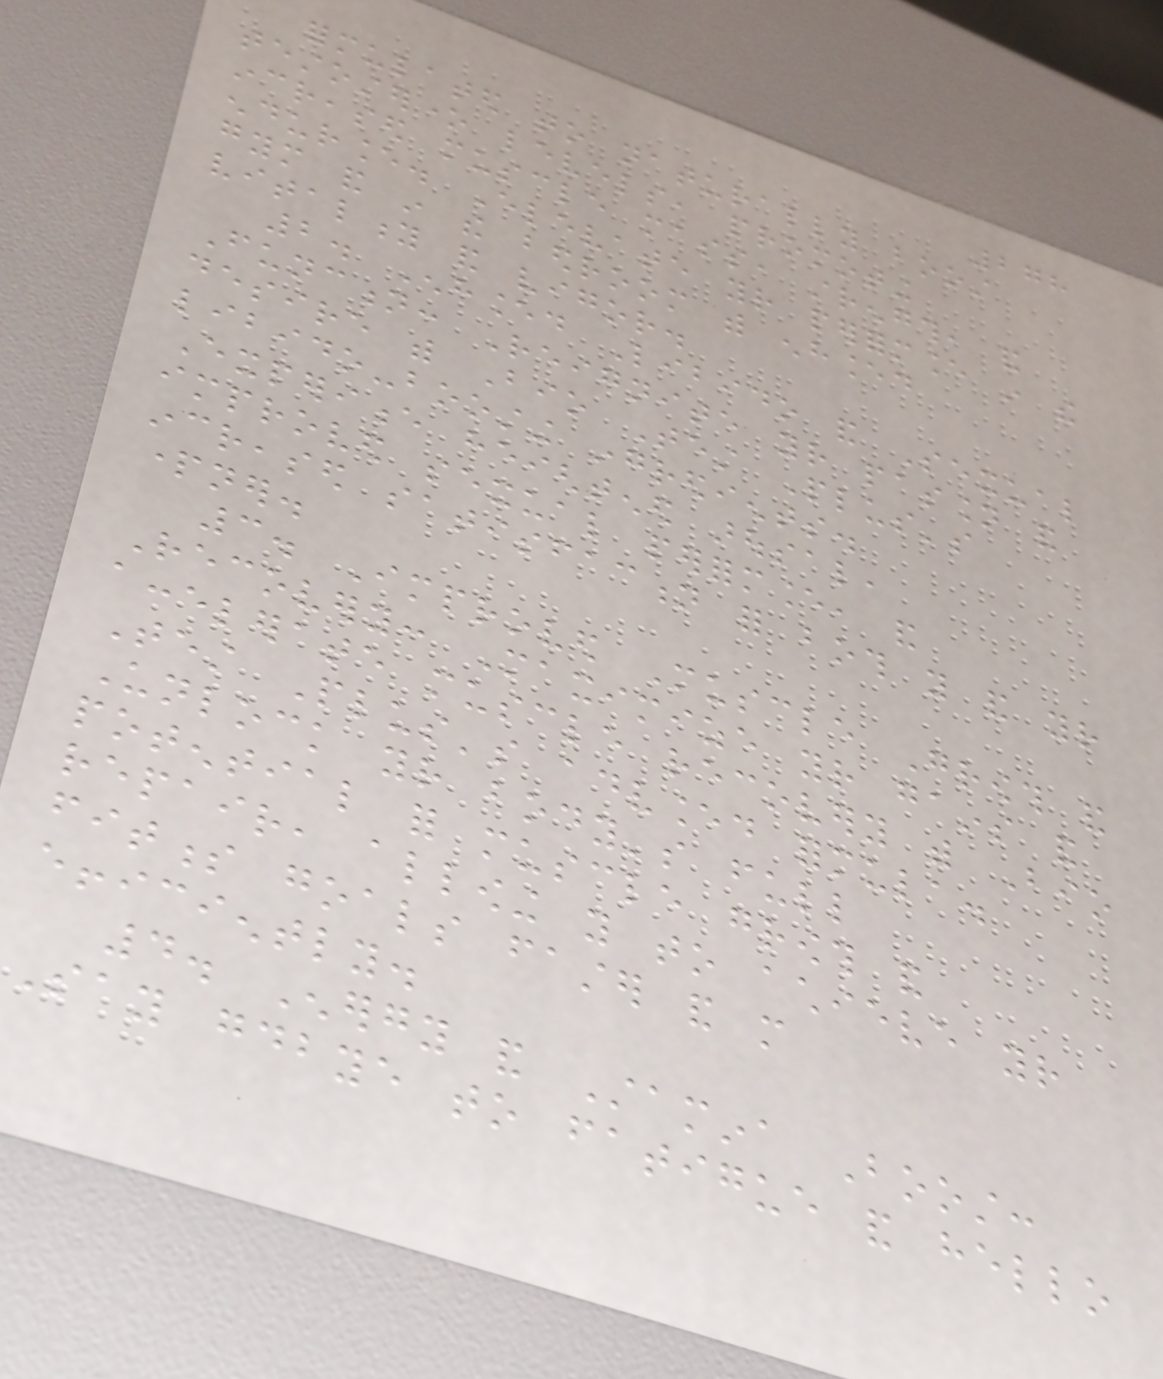278
formulated to naturally boost
testosterone levels, promoting
increased muscle mass, strength, and
endurance. Elevate your performance in the
gym and in the bedroom with enhanced
vitality and vigor.
2. Enhanced Libido and Sexual
Function: Reignite your passion and
desire with Bio Test Plus's
libido-boosting ingredients.
Experience heightened arousal,
improved sexual performance, and
increased satisfaction for both you and your
partner.
3. Improved Muscle Growth and
Recovery: Maximize your gains and
accelerate muscle recovery with Bio
Test Plus's advanced formula.
Unlock your body's full
potential for muscle growth and
repair, allowing you to achieve your
fitness goals faster and more
efficiently.
4. Energy and Stamina Boost:
Say goodbye to fatigue and hello
